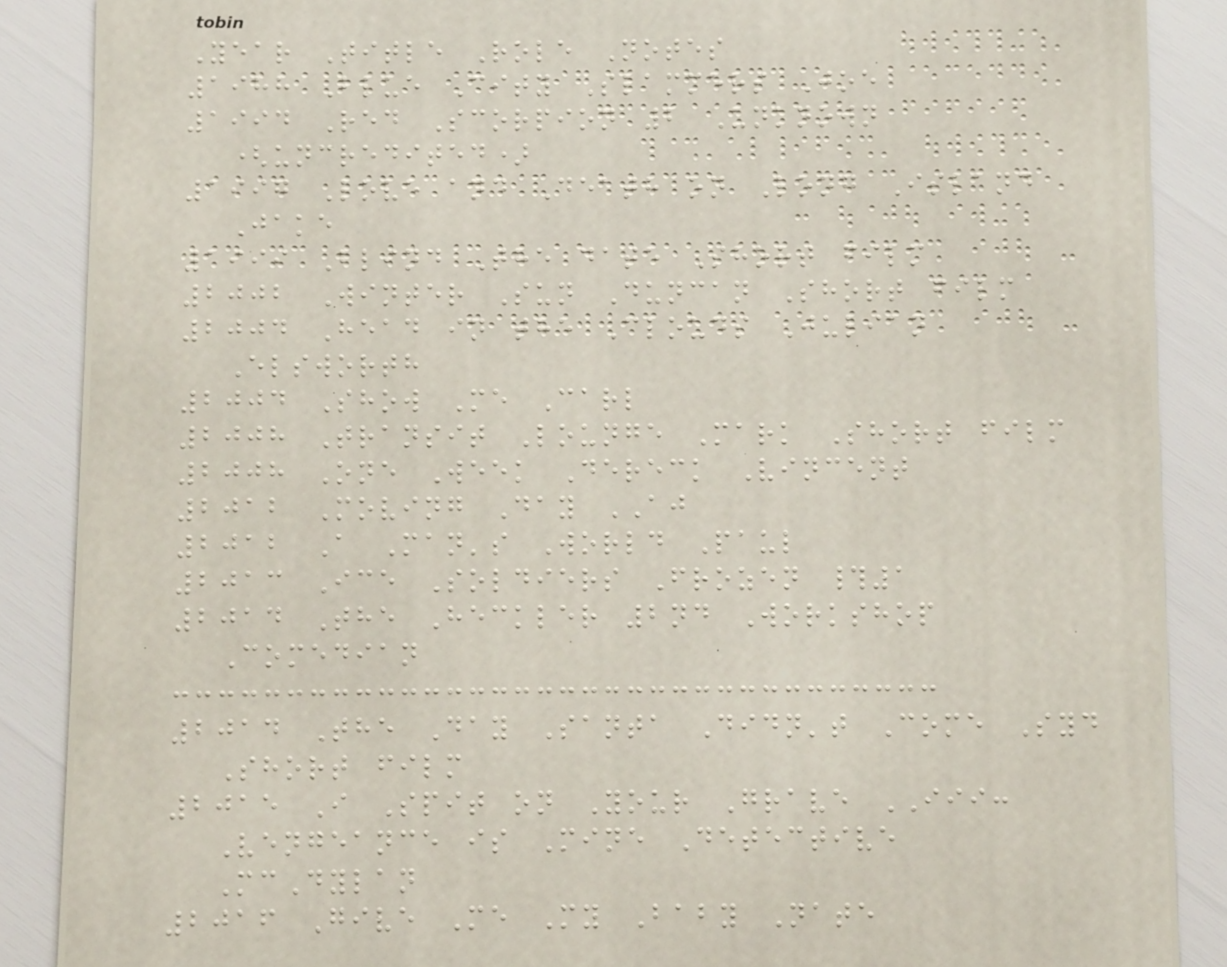Year Title Role Notes
1988 Blue City Slammers Joe
1994 Red Scorpion 2 Unknown
(uncredited)
1997 Love and Death on Long Island
Jake
1999 Blind The date Short film
2002 Winter Sun Duncan Short film
2004 Head in the Clouds Julian
Elsworth
2004 Show Me Carl
2008 Transit Lounge Mark Short film
2008 One Week Dereck Vincent
2012 Moving Day AJ
2012 A Man's World Paul
2013 Ice Soldiers Frozen #1
2014 The Heckler 2nd Workshop
Comedian
2014 The Day Santa Didn't Come Syd
Short film
2015 I Spit on Your Grave III:
Vengeance is Mine Detective
McDylan
2016 Give Me My Baby Nate
